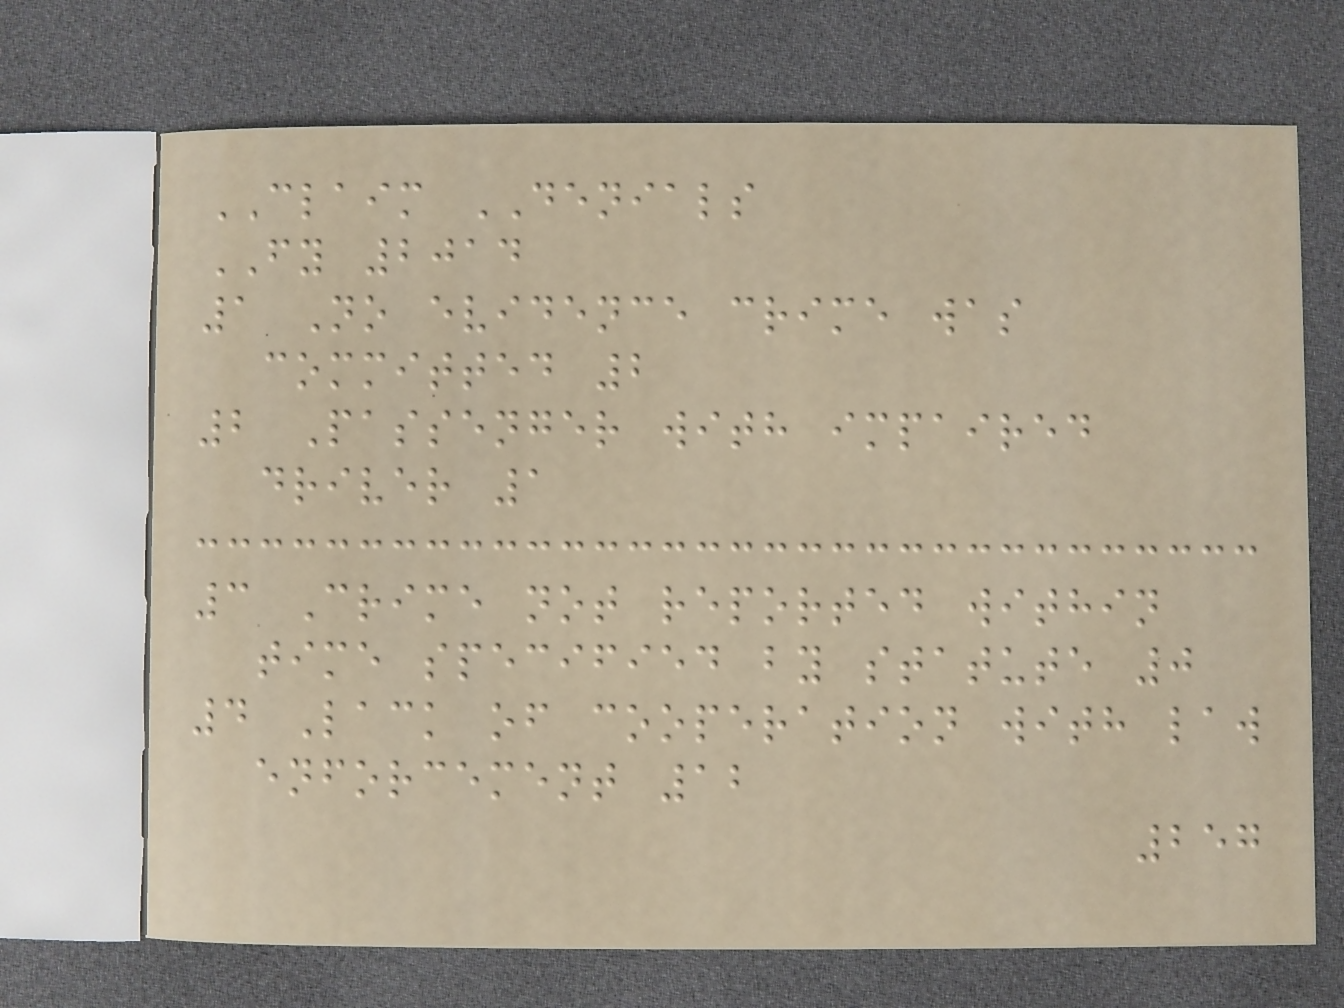CLAIM DENIALS
FY 2014
1 No evidence crime was
committed 2
2 Passenger with impaired
driver 1
3 Crime not reported within
time specified by statute 0
4 Lack of cooperation with law
enforcement 12
257
